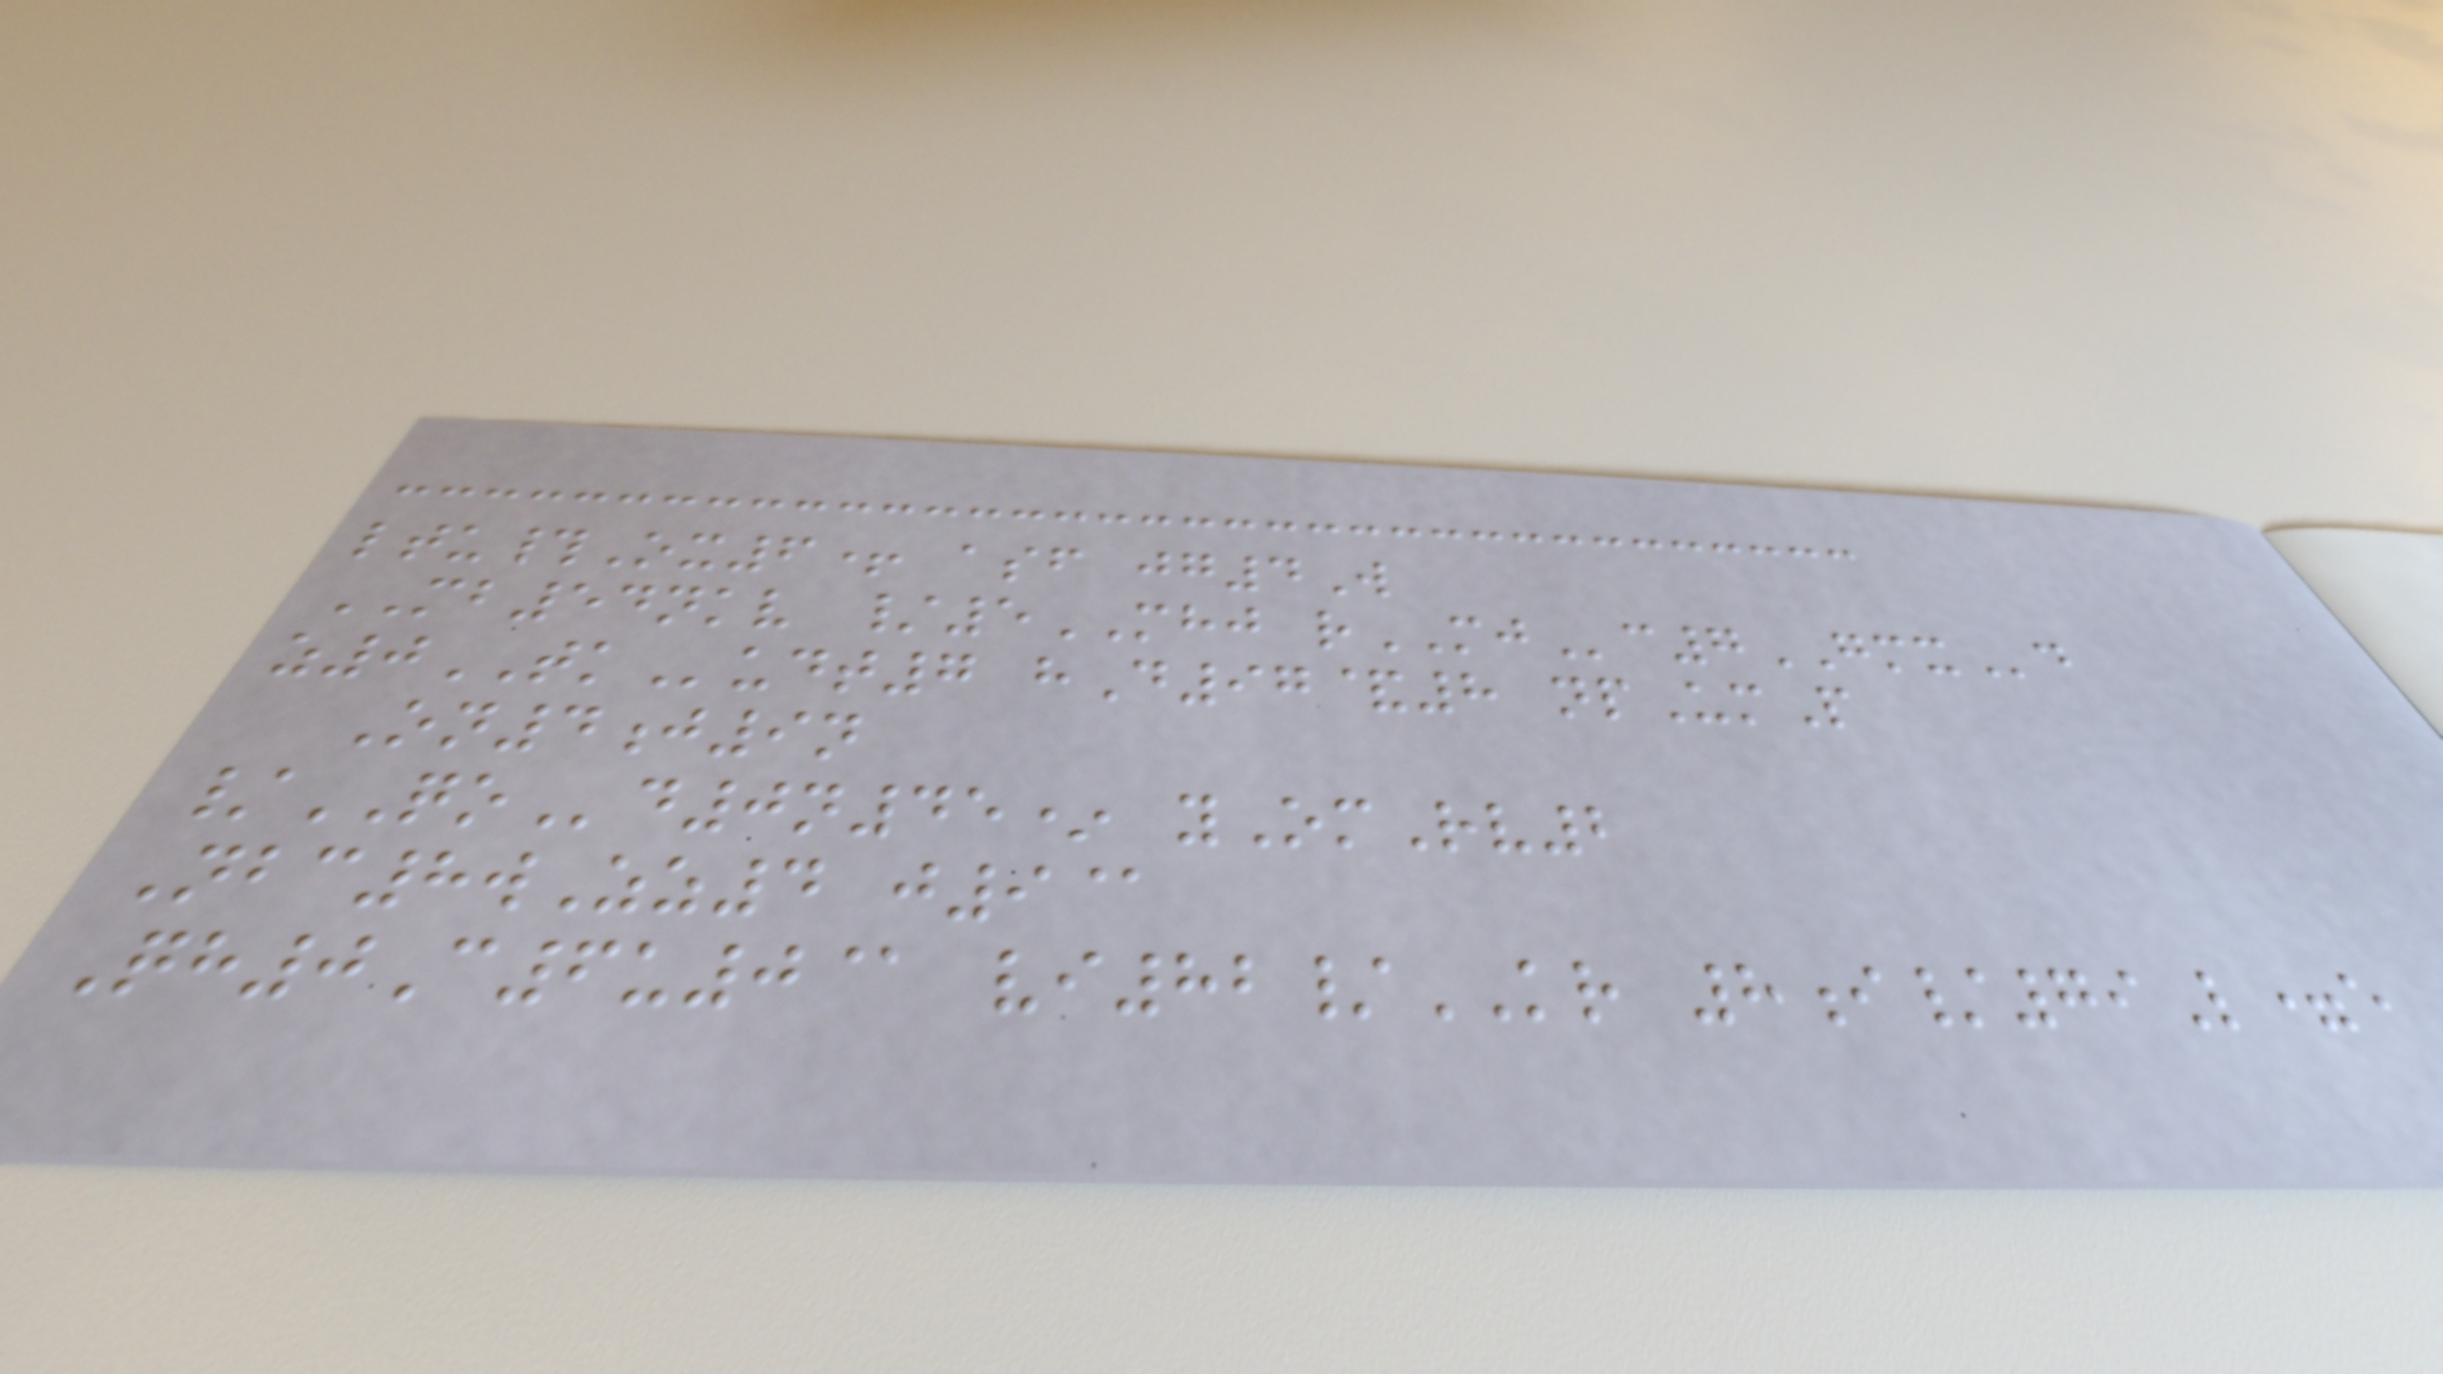ltu#Ox6+ asf jg4W
MB54nkv /5MHJ rMJc7GMXd
z0TKudt7 hD97&8 npUmP
On4j9n
/QOd0n45* yOmRv2
Nbc8wZz4 j9@
Qh0C6u0@ vi82/KR 8i/79L=e
